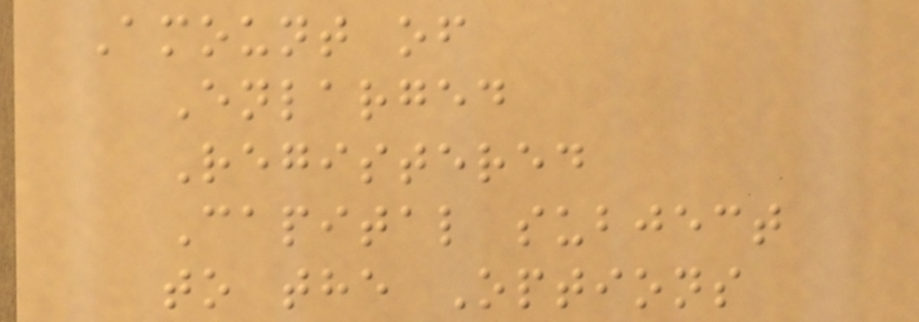Amount of
Enlarged
Registered
Capital subject
to the Options
